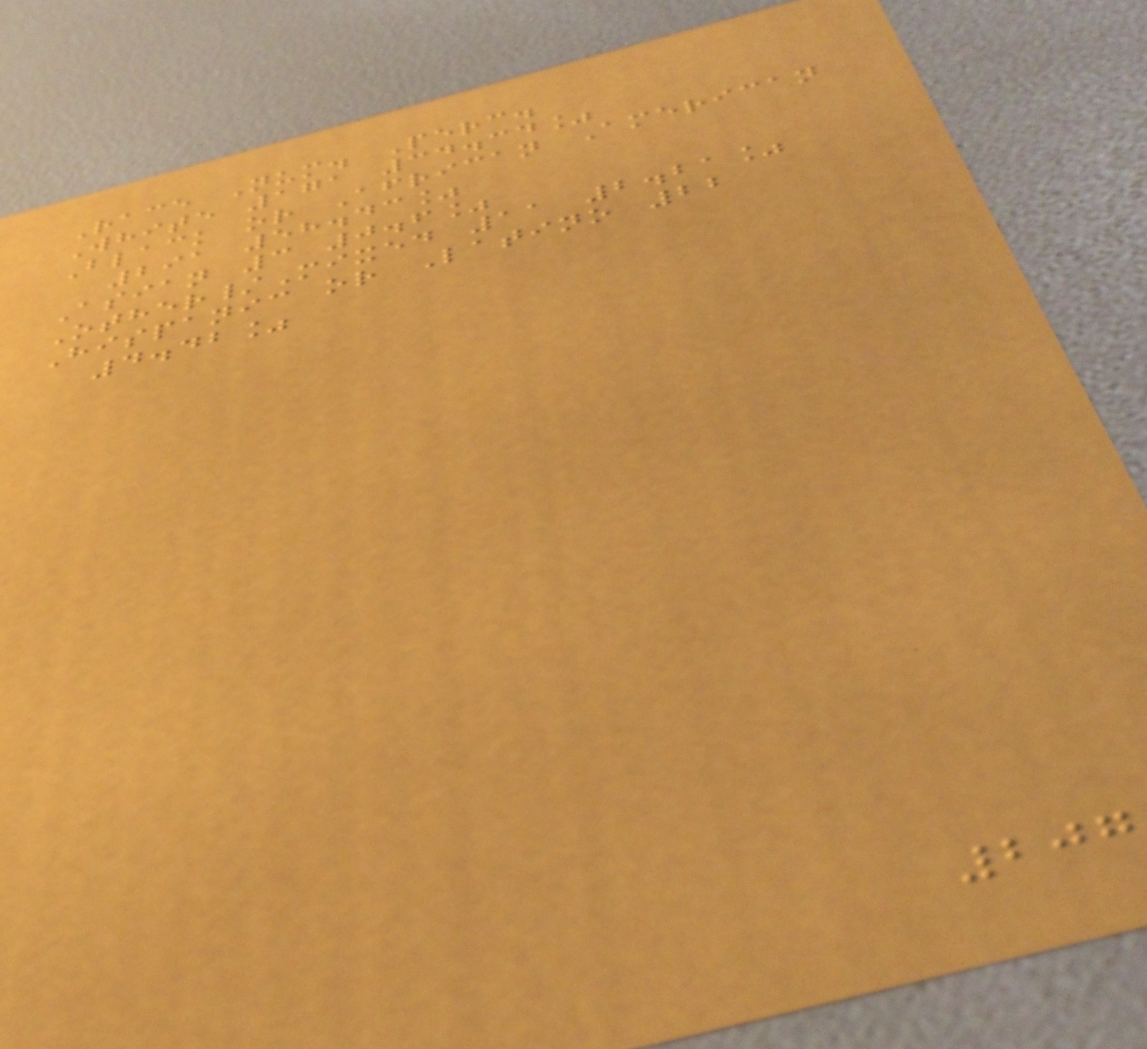Race Num. Perc.
White 171 34.34%
Black or African American
291 58.43%
Asian 3 0.6%
Other/Mixed 11 2.21%
Hispanic or Latino 22
4.42%
207
